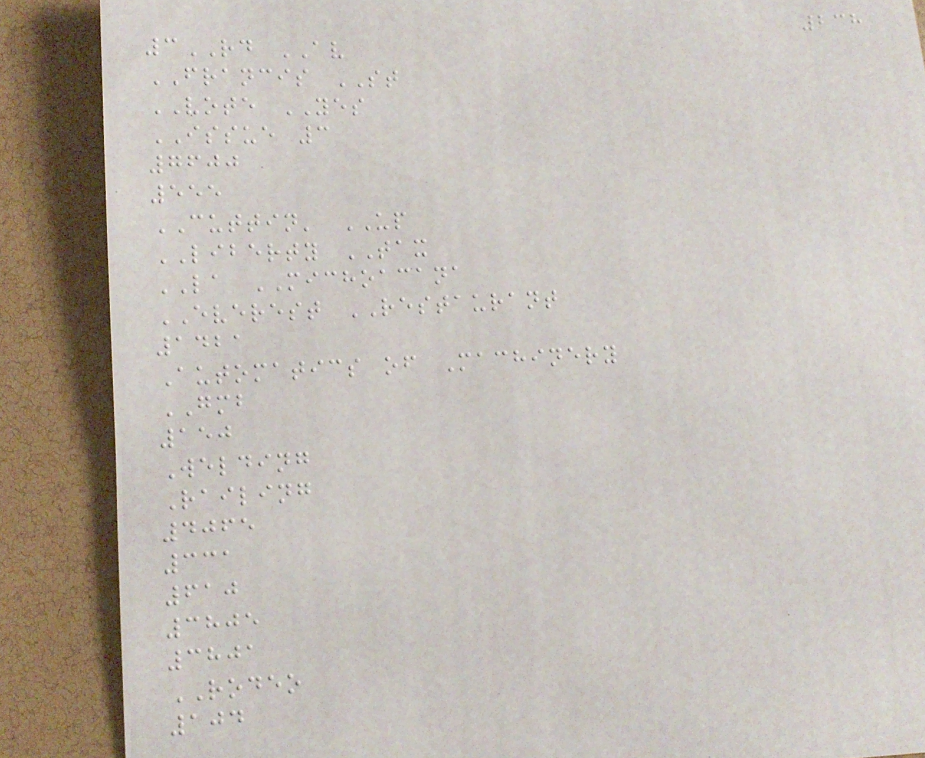238
3RD AV
FRANCIS ST
VOTE YES
ISSUE 3
7600
555
CUTTIN' UP
LIBERTY TAX
LA MICHOACANA
EVEREST RESTAURANT
1421
Automatics of Machinery
GMB
150
Welding
Railing
4065
331
610
3805
3801
RODEO
104
